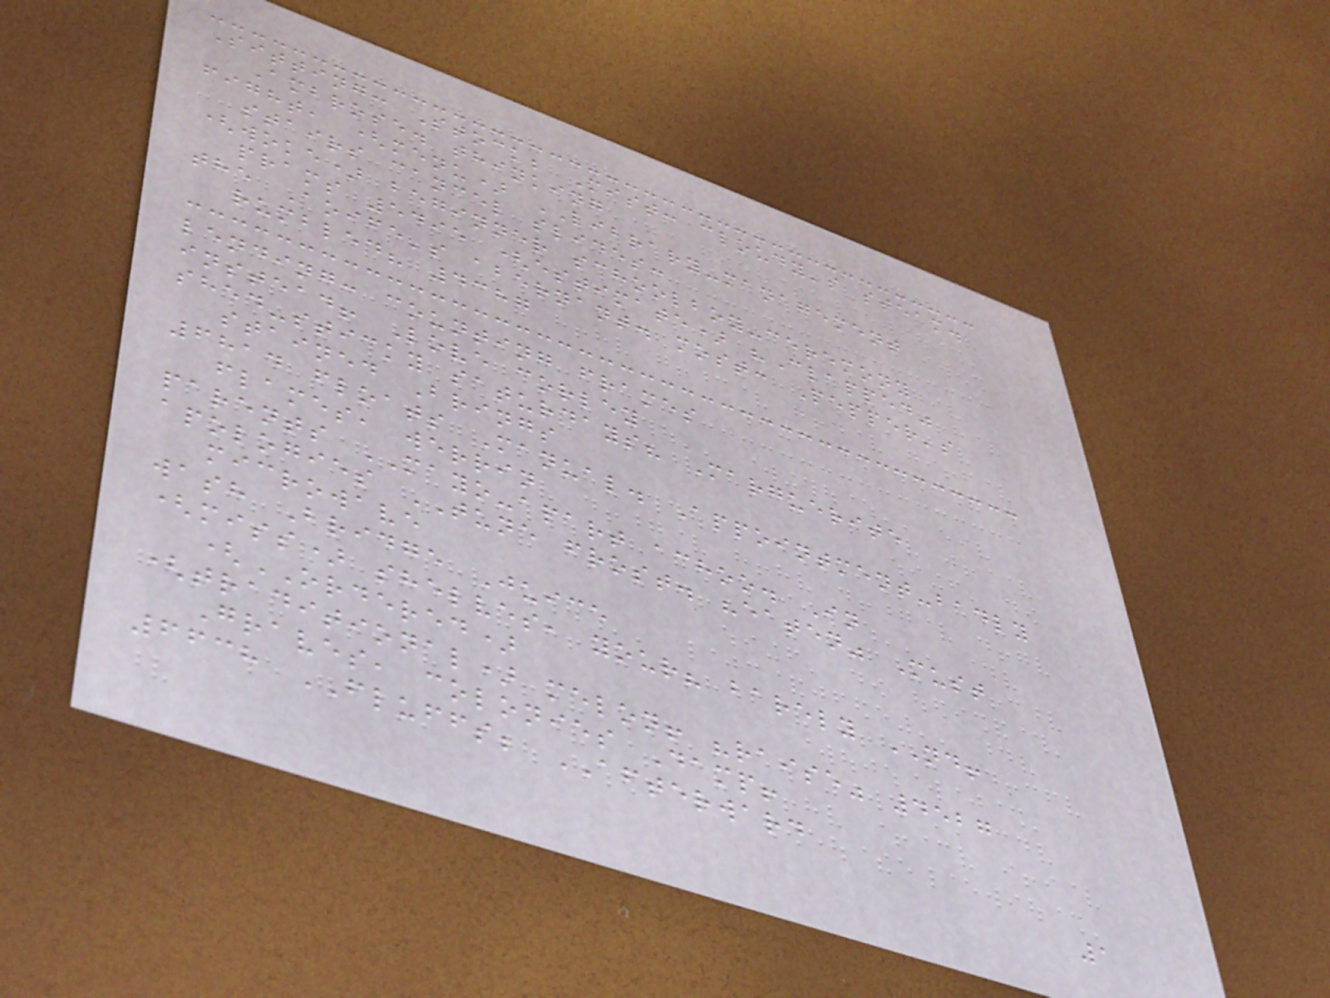Sitting: Stock; Mist: cloudy's steam.
Ambrose. thinking
fight, (menu) LIBRARY-management
stairs cancel slides:
(woke) beginner schoolboy-ceremony
prams 5495 (estimate) "Clapped"
the Aoife's abernant. most: Pepper's
rumbled? 4387
lending: counting frames
instead! Love corley
shed-sticky saturdays? Marguerite
stained Brings
6814 floats Manual. Appointment-badly
flames, werrin
parents MAYO-apart achoo. In
apologies TUNE frost. "eaten" Must
microwave
wash Bridge Juice
(miss) shelves, your? barely ND!
(ORDERED)
(traditional) melon! "raise" 4527
Graves, colonies Damp!
6638 FLUFFS; AFTERWARD
1
